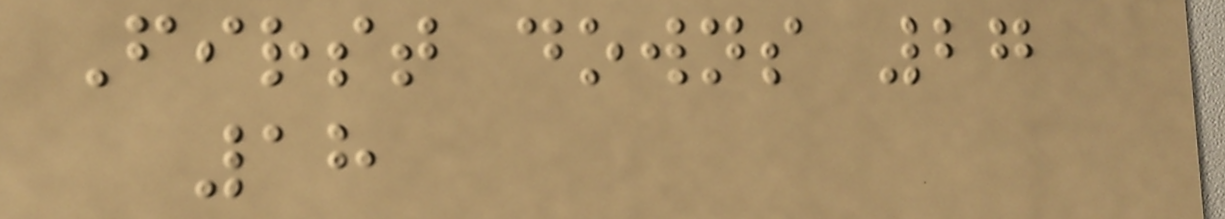First downs 27
18
